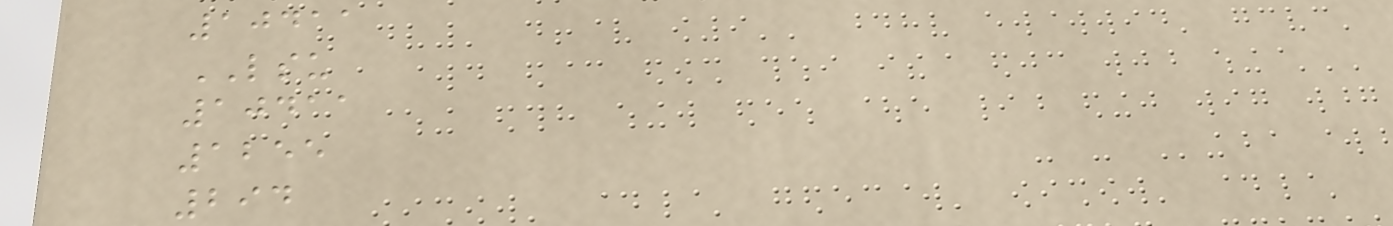10411
LSU
10411
1255
294
